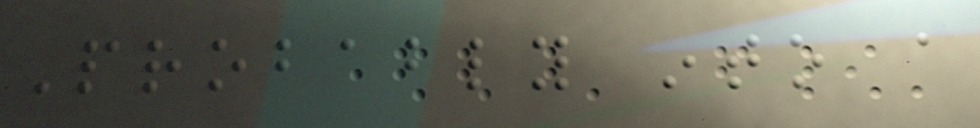Probably into a
